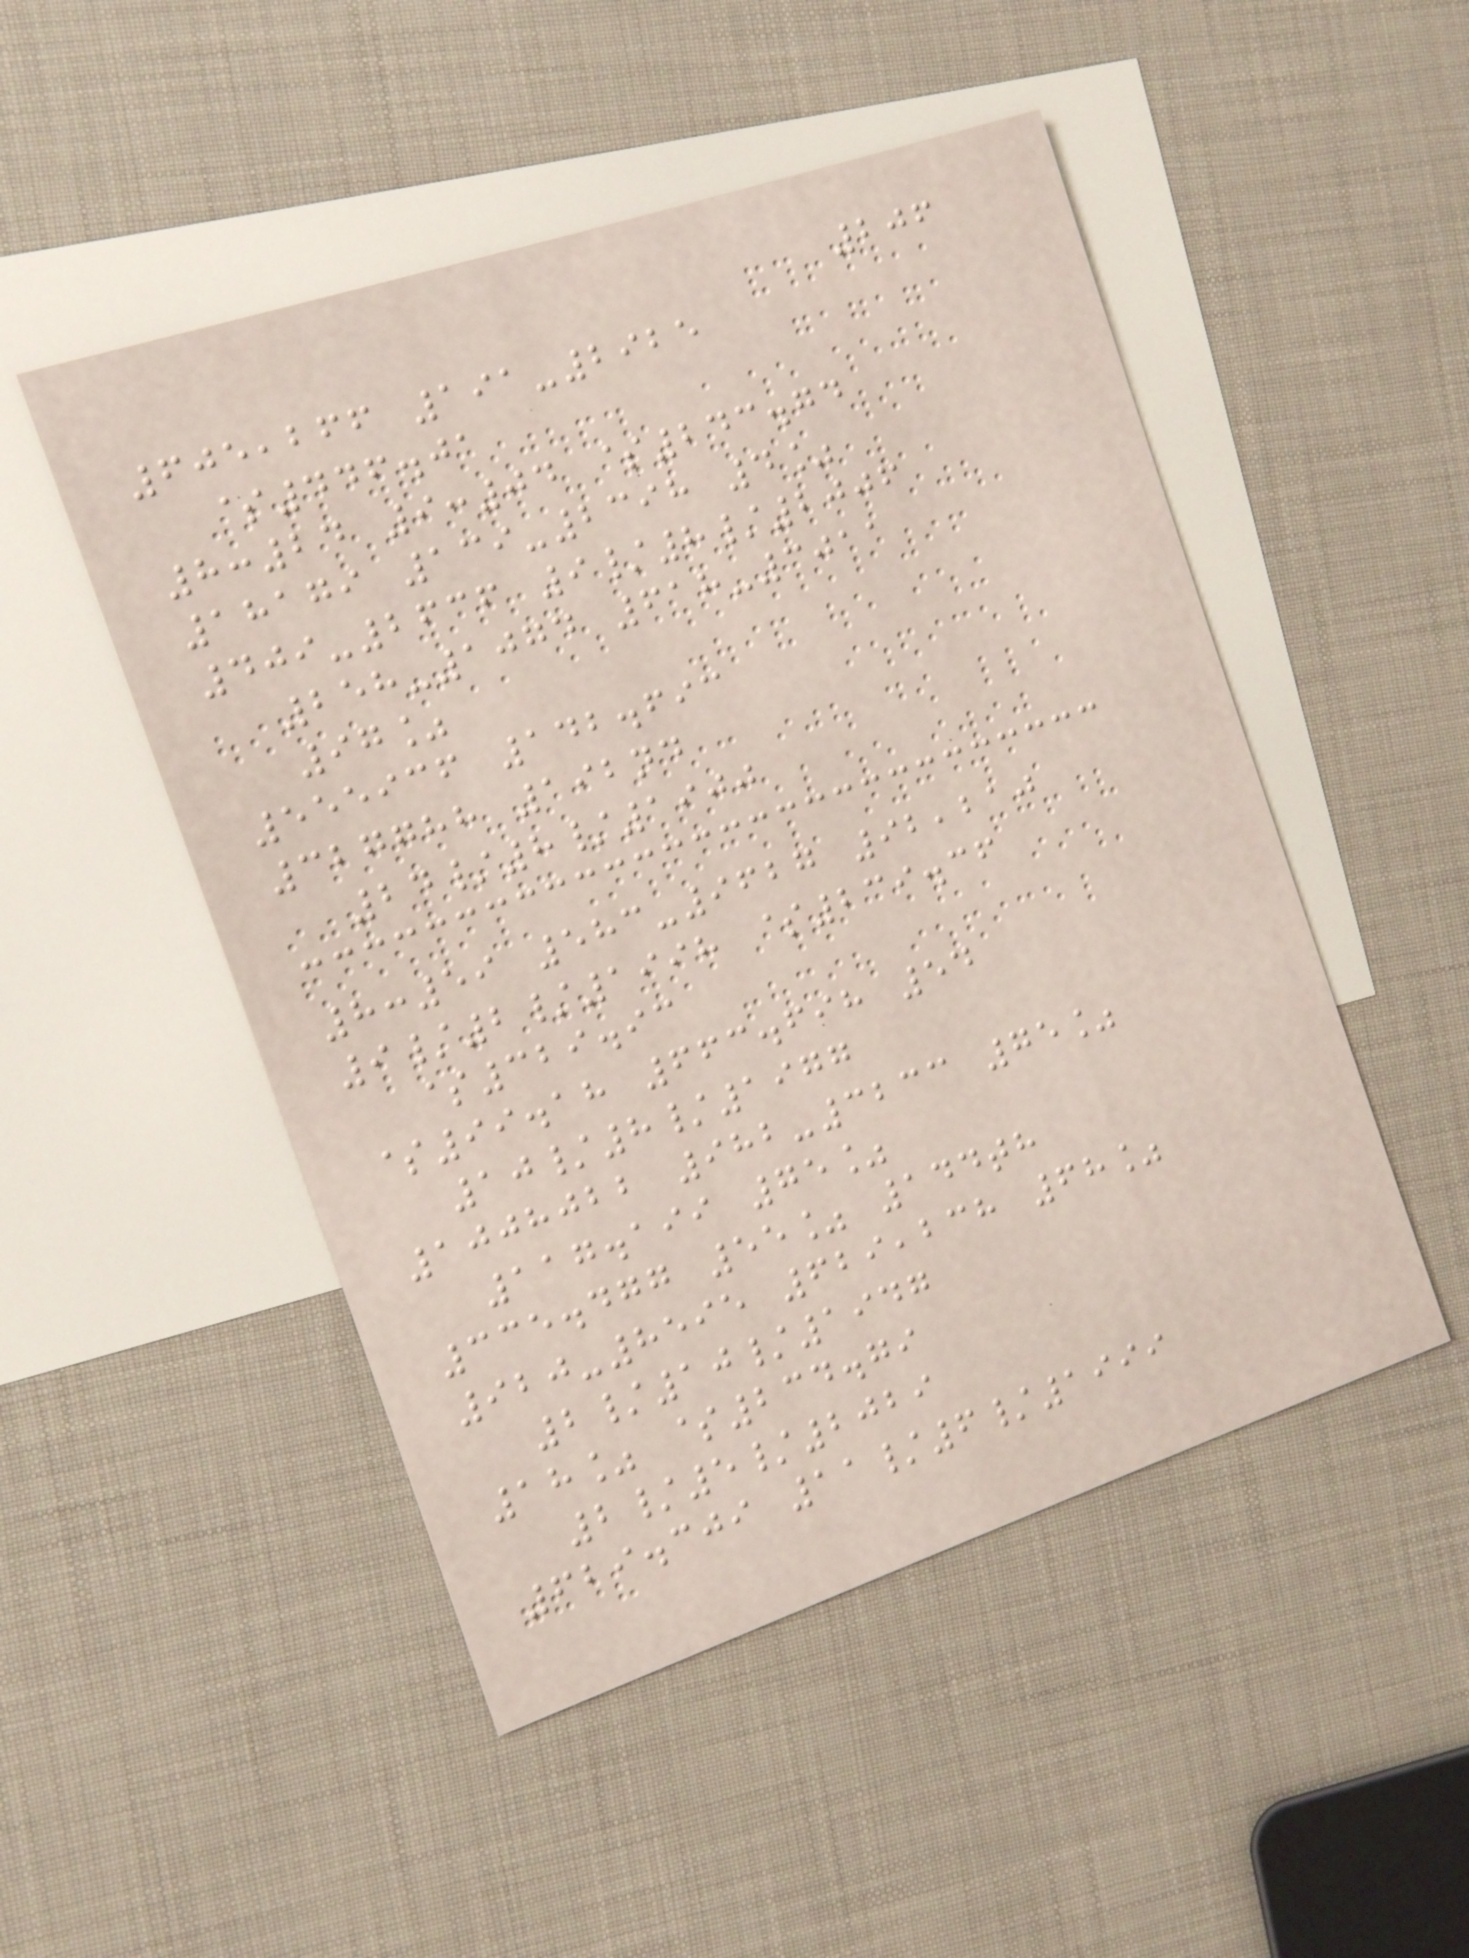206
605,266 191-2925
$446.01
8:24 9:04 $243.74
18179 139-2398 4%
409-2636 9/8/2006
258-1074 618-3011
97%
555936 142.693
327788 192nd
24/8/1900
8:59 583-9627 92,210
9/2/1998 $239.36
$329.93
$99.18 663.698 54
10/8/1977
1008022 982-3233 75%
117.199 75%
335.477 55% 144th
920-8595 629,238 68%
2/10/1947
18% $234.79
2/5/2029
629.309 11/6/1999
